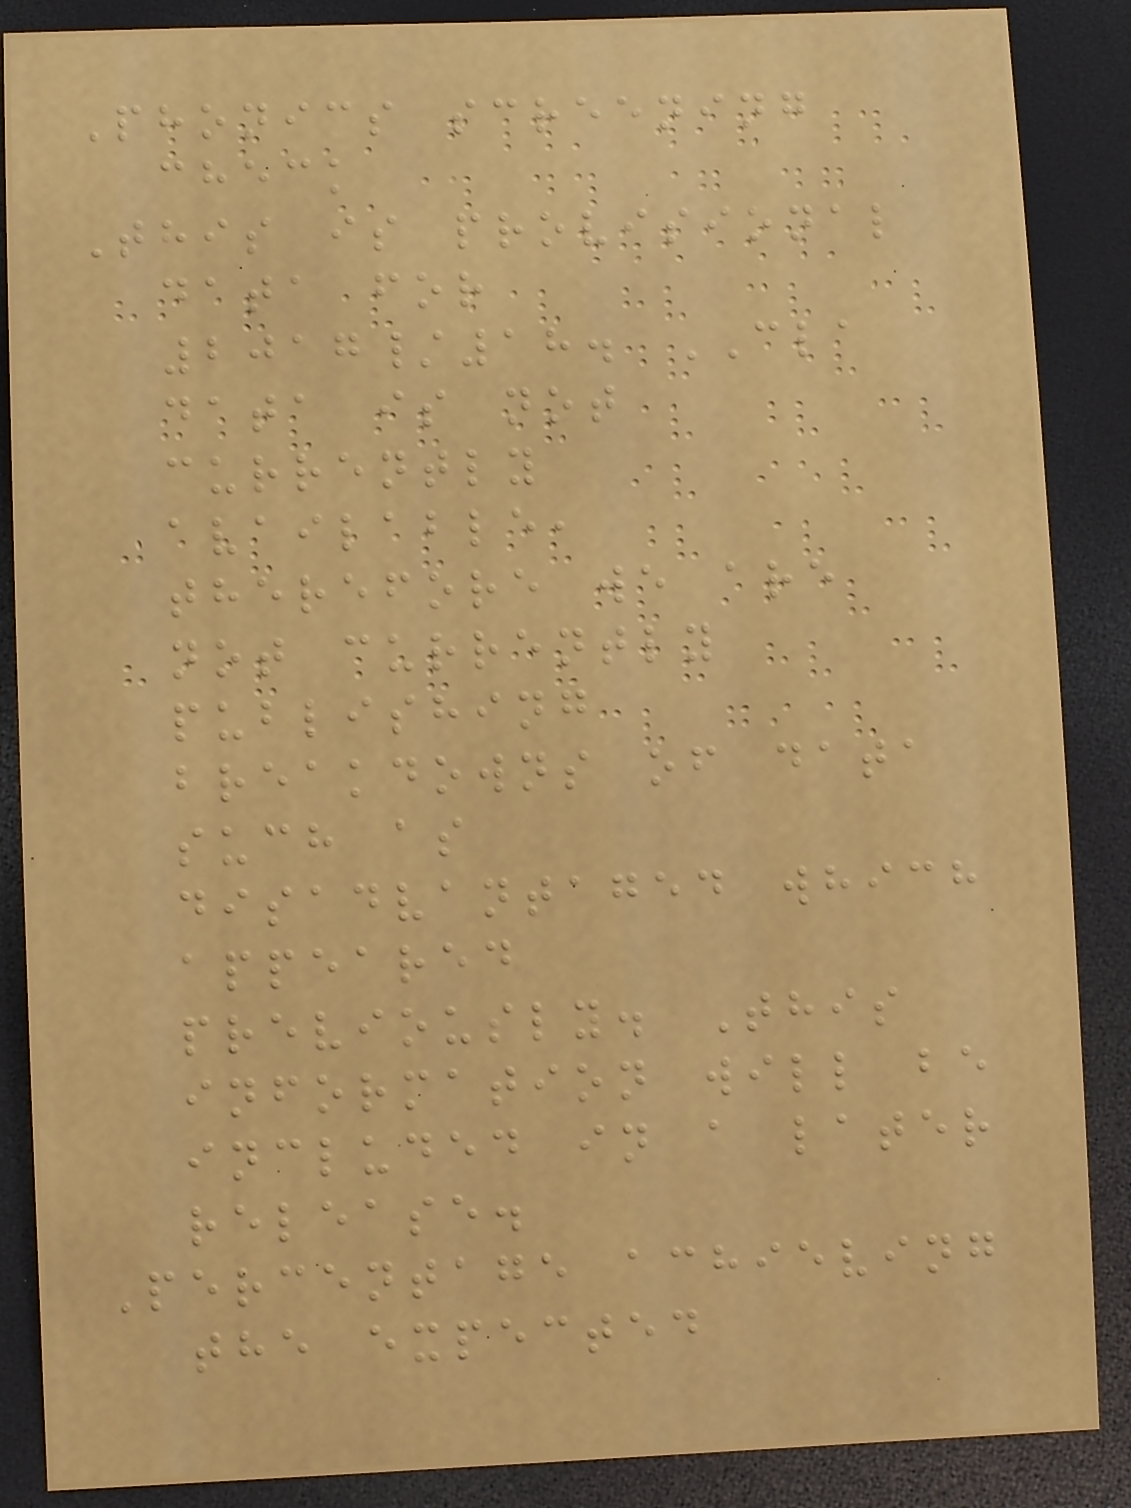Phonics screening
check
This is provisional
data for
2017/18. CLA
data is not
currently
available,
therefore we are
not currently
publishing
breakdowns of data
such as
disadvantaged which
appeared
previously. This
information will be
included in a later
release.
Percentage achieving
the expected
